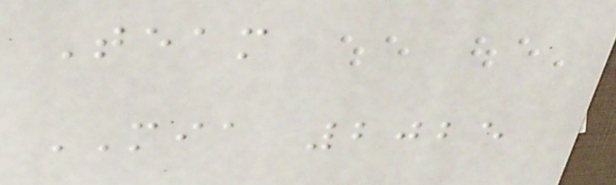Team
MIA 2025
